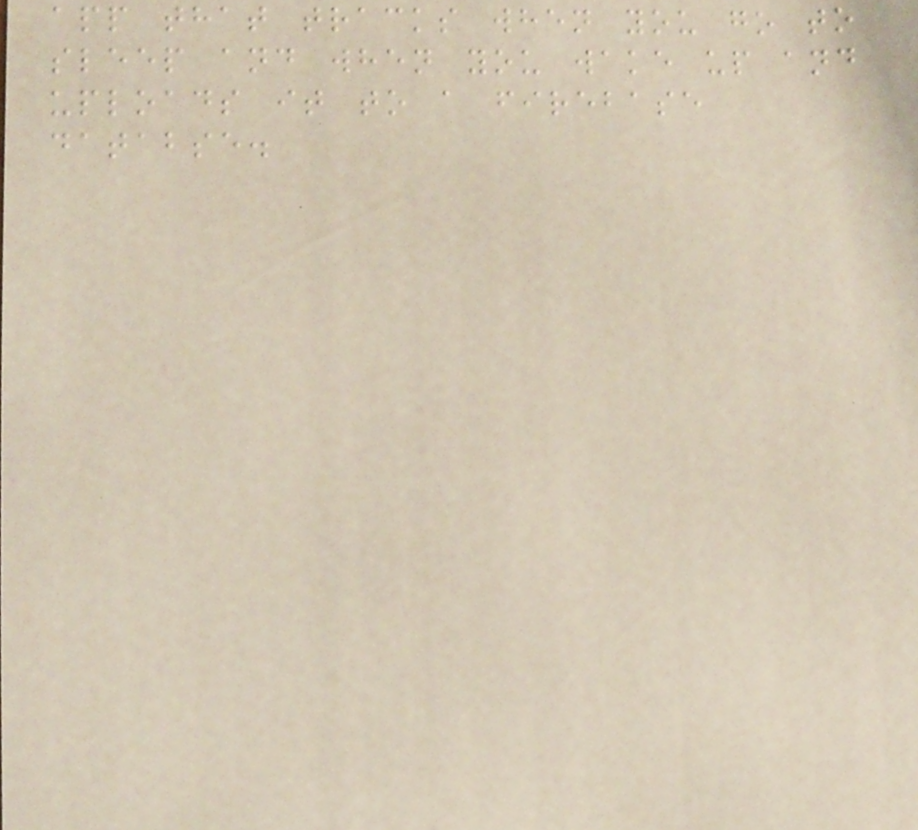app that tracks when you go to
sleep and when you wake up and
uploads it to a firebase
databse.
